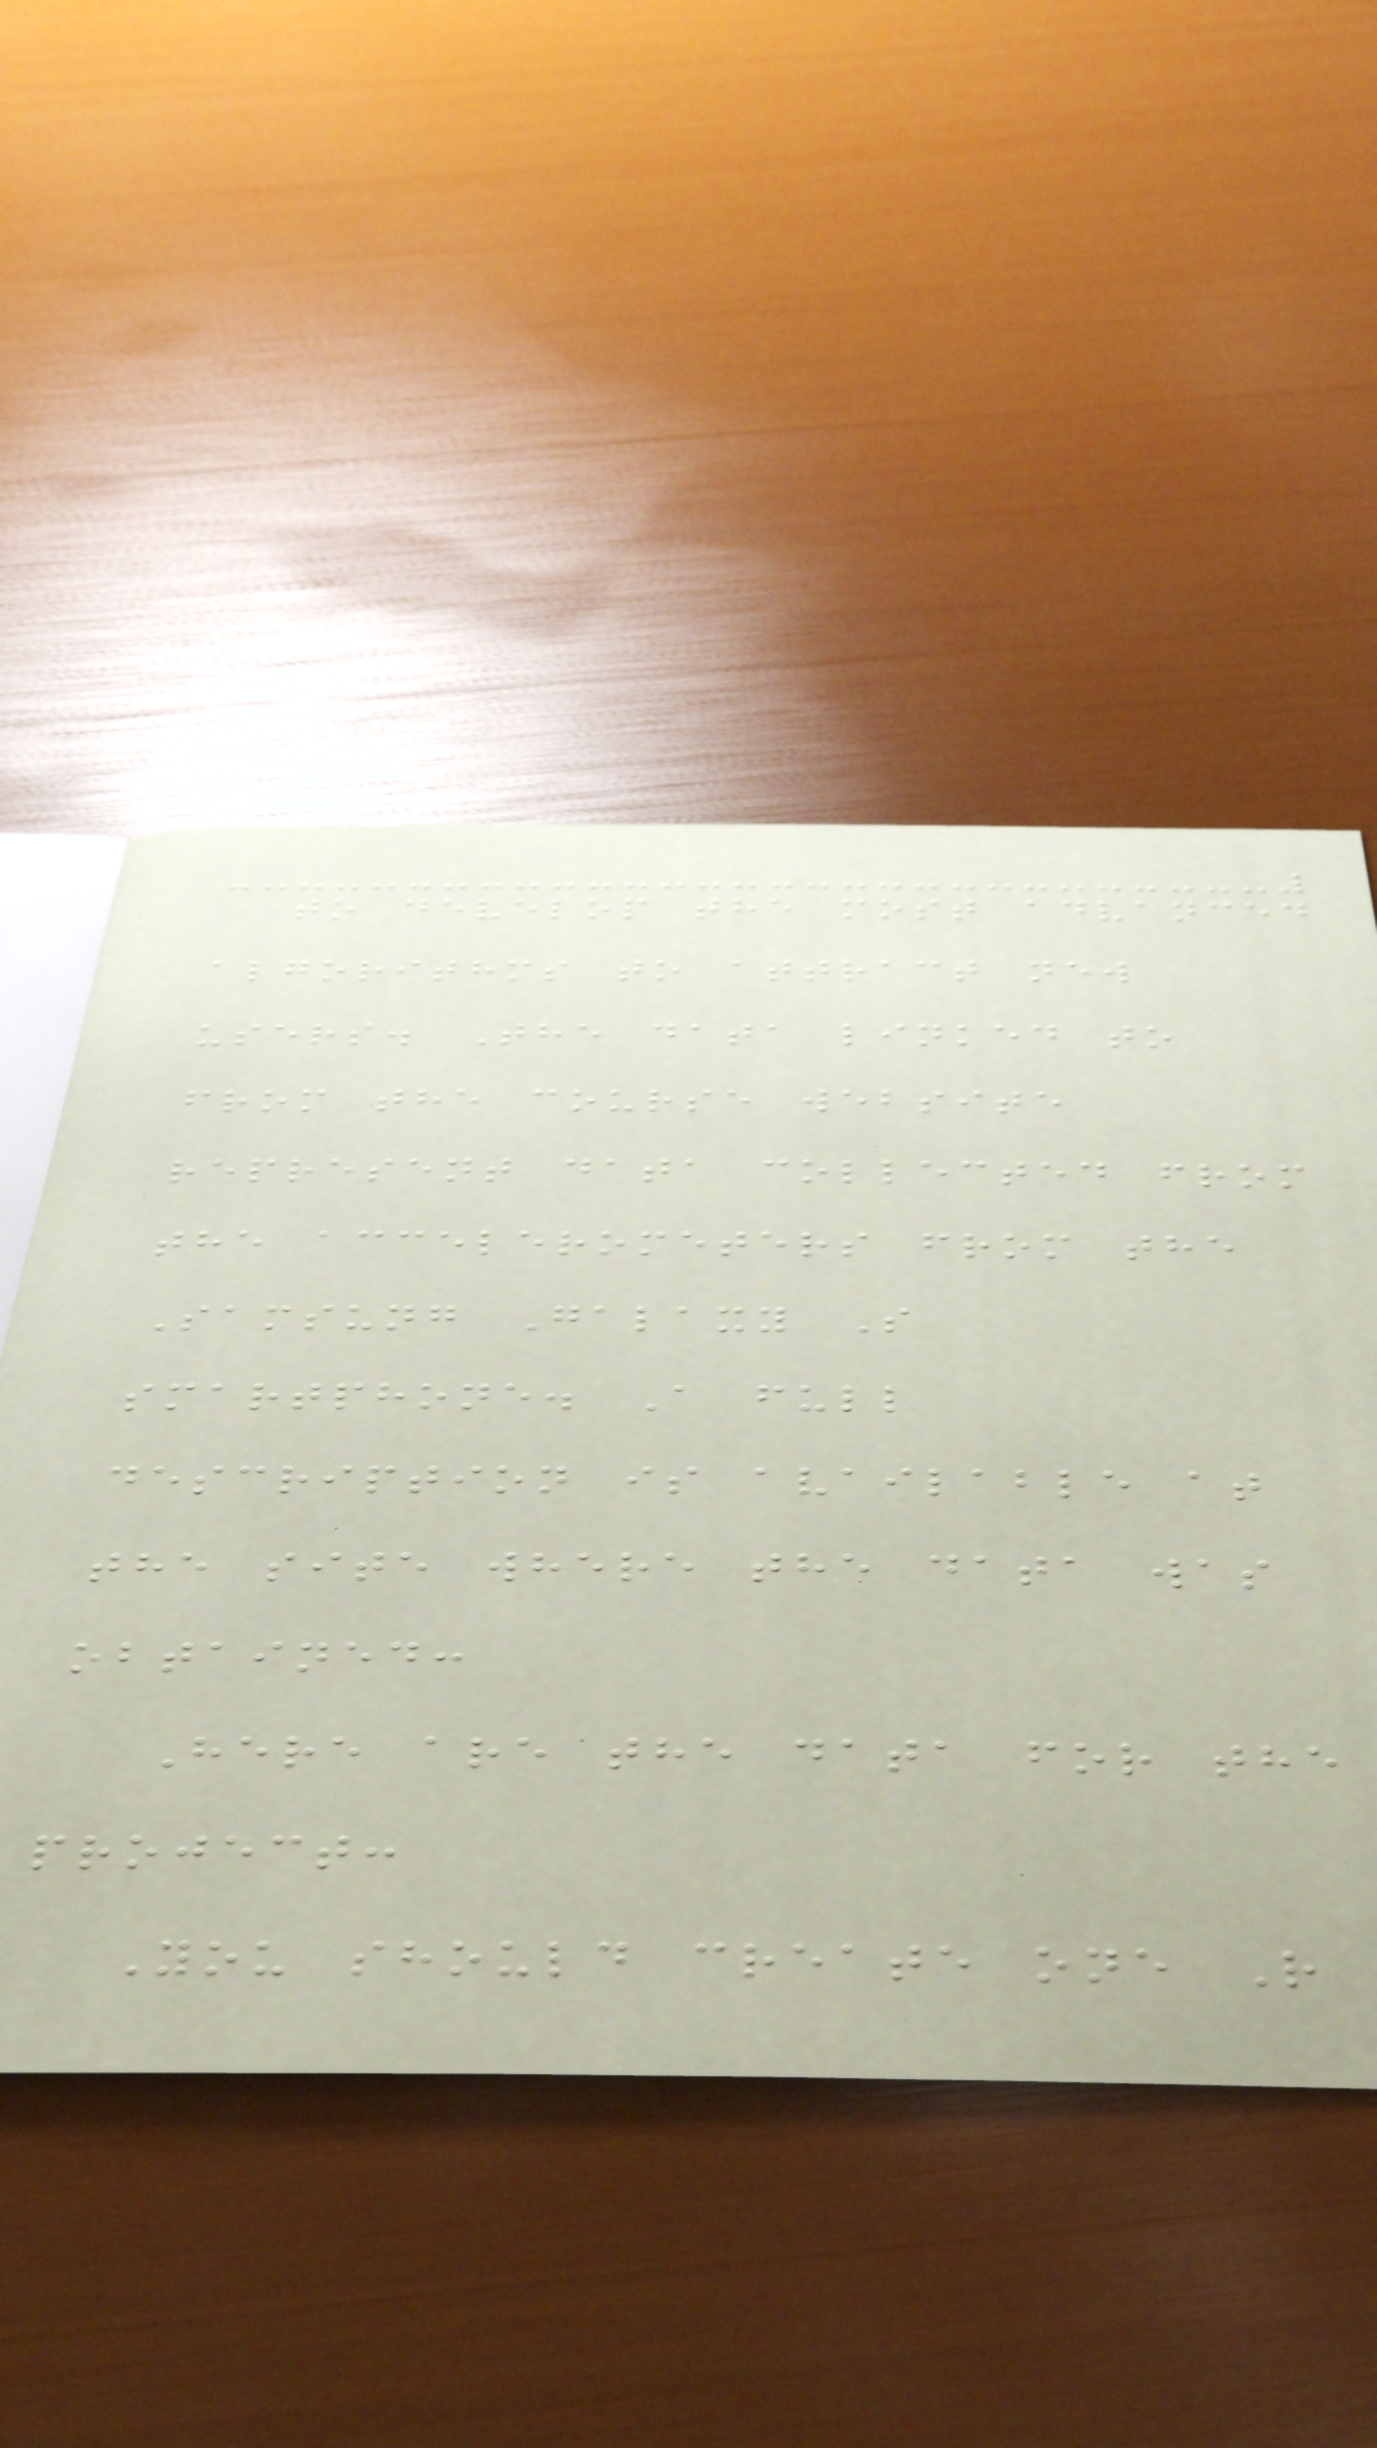to develop the most advanced
algorithms to attract new
users. The data linked to
from the course website
represent data collected from
the accelerometers from the
Samsung Galaxy S
smartphone. A full
description is available at
the site where the data was
obtained:
Here are the data for the
project:
You should create one R
